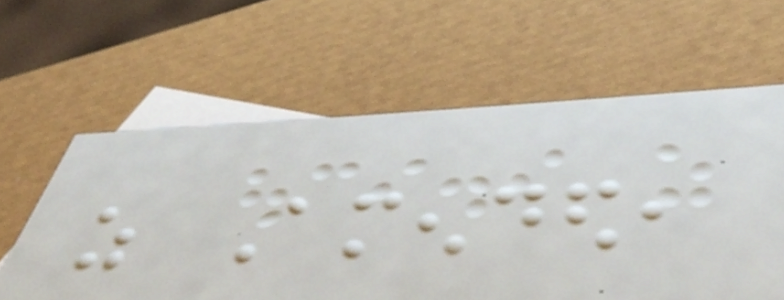as Amended,
